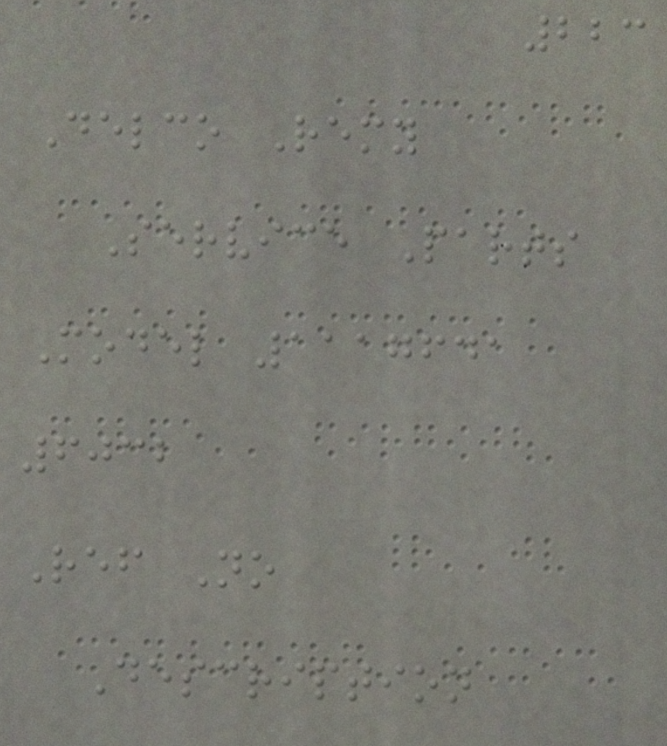223
Delco Remy
Service Parts
Model 1117641
6032
Ref No
Description
